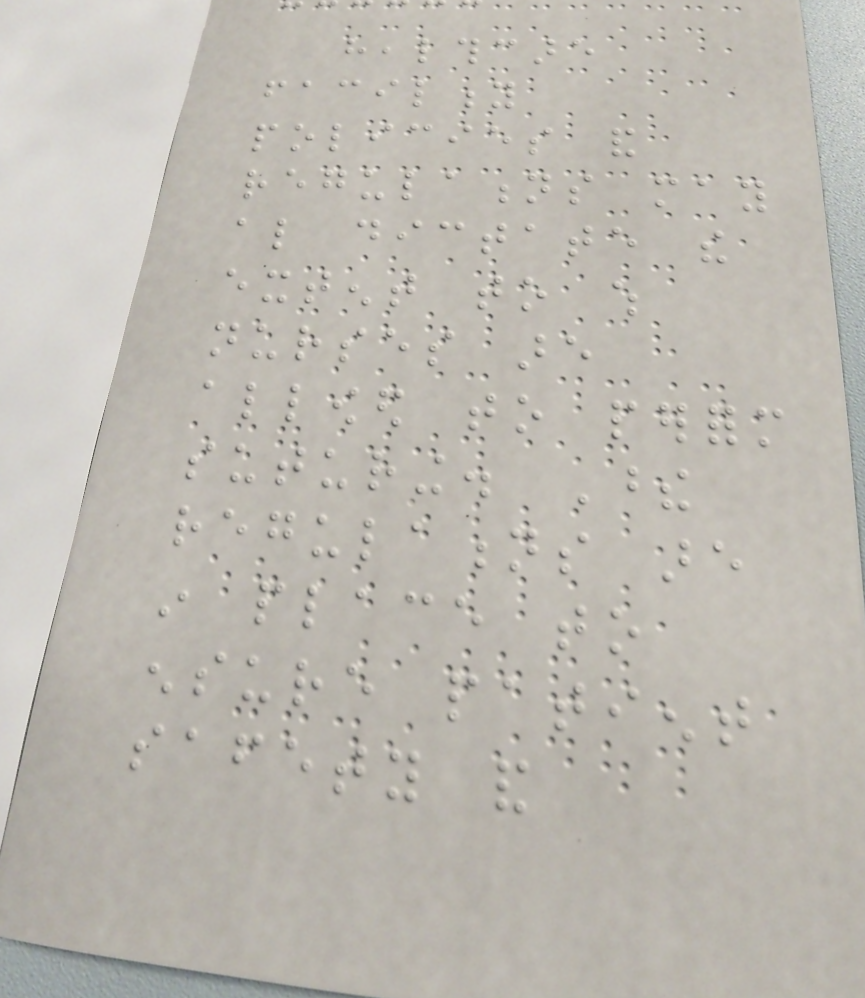healthcare
facility
policies and
regulations may
also dictate the
extent to which
nurses are
allowed to perform
suturing. These
regulations are
in place to
ensure patient
safety and
